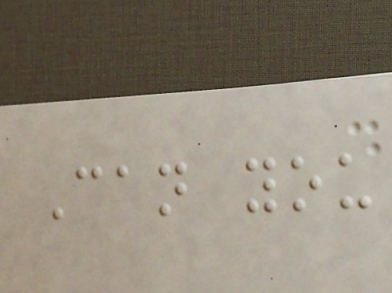Can you
